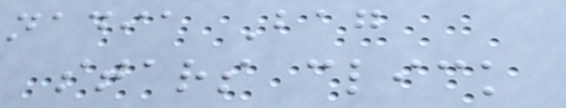nadia Bag
stars click
